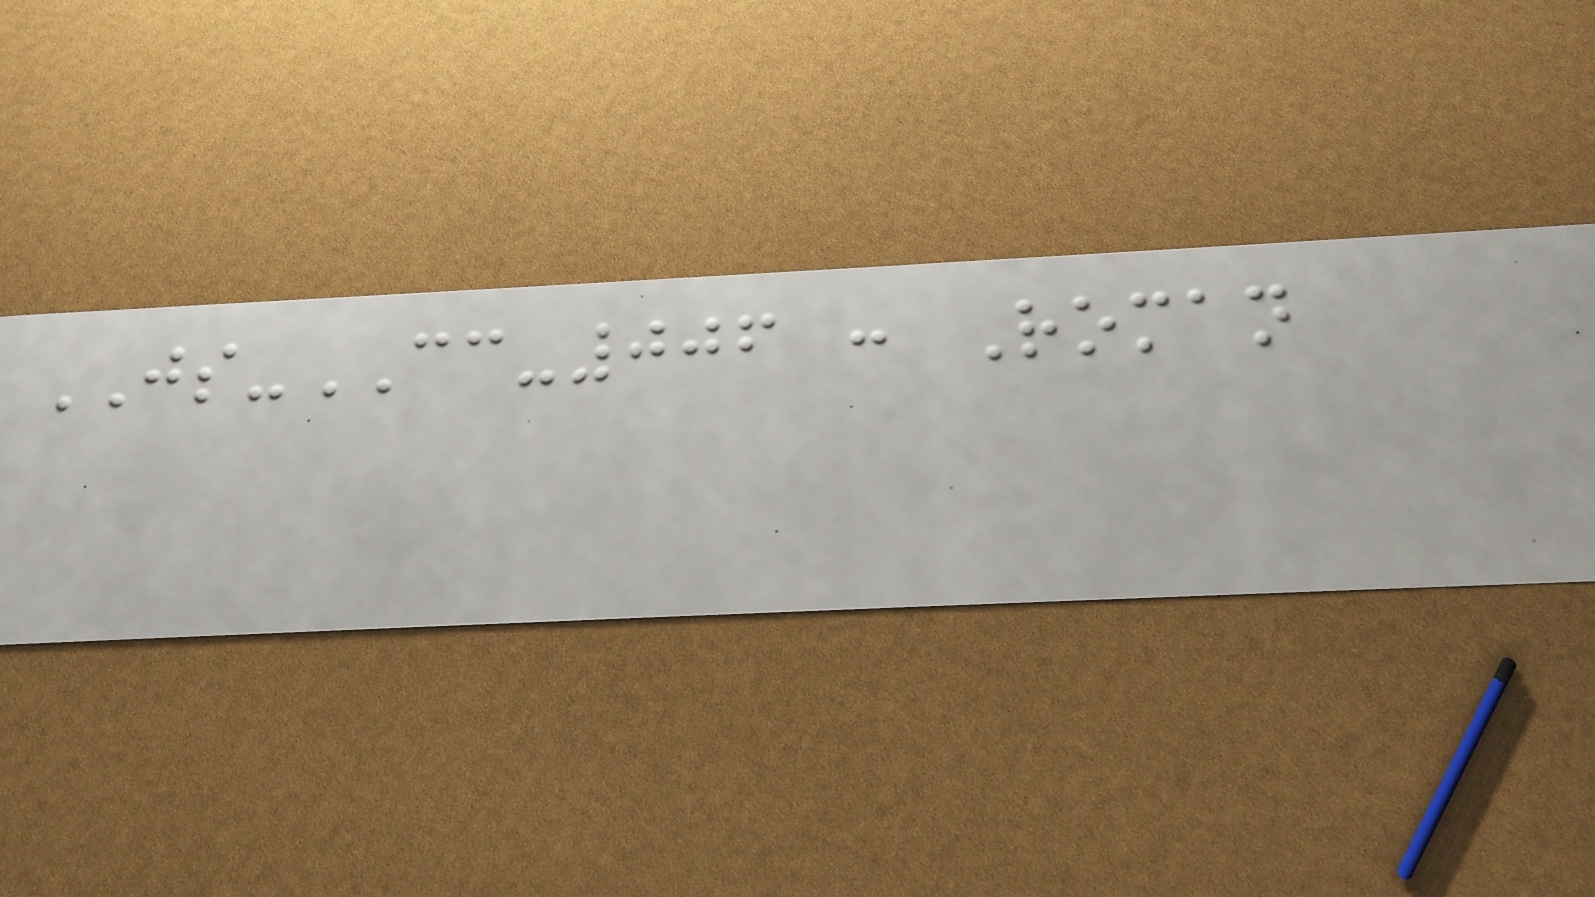JS-CC-006 : Roman
